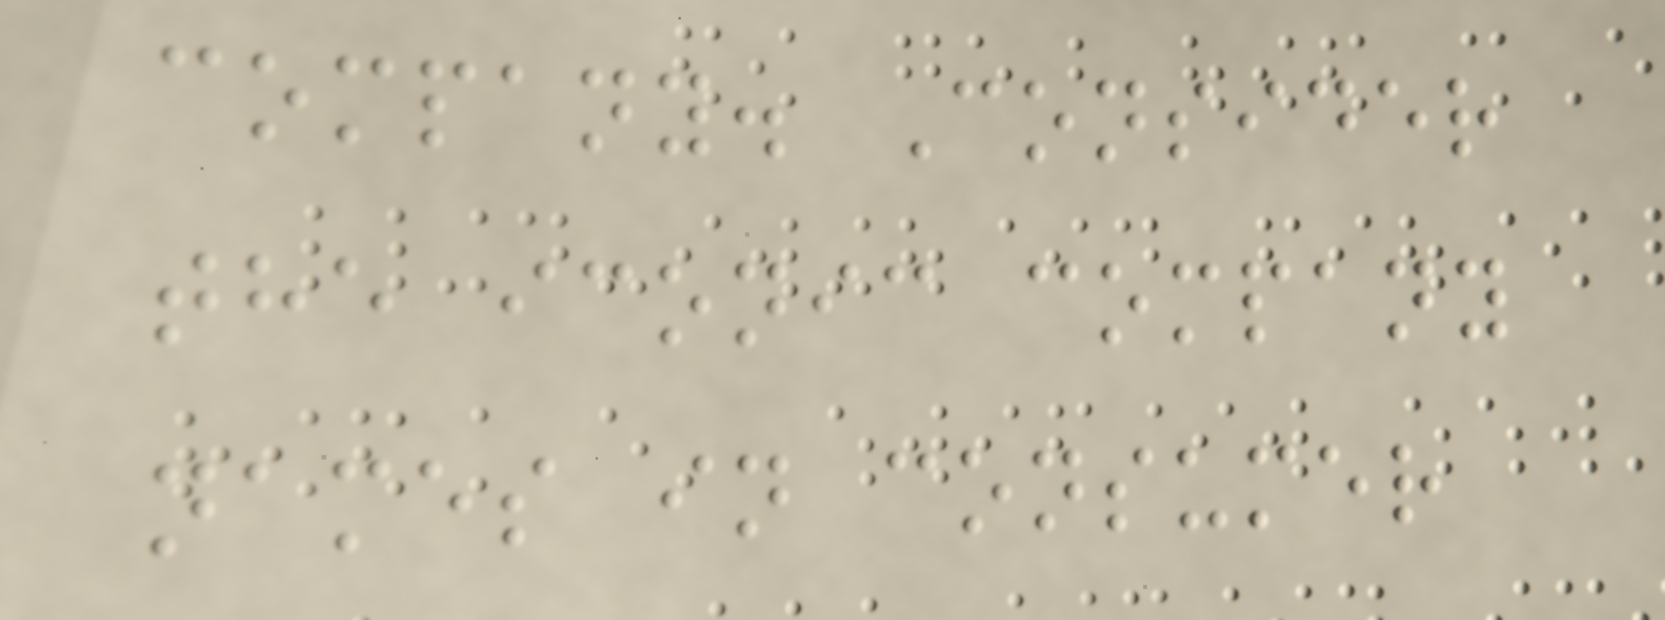company. Consider
the iconic company
names in consumer
